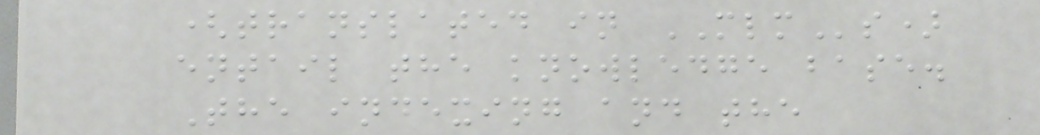(translated in MLMs)
entail the knowledge base.
The indexing and the
